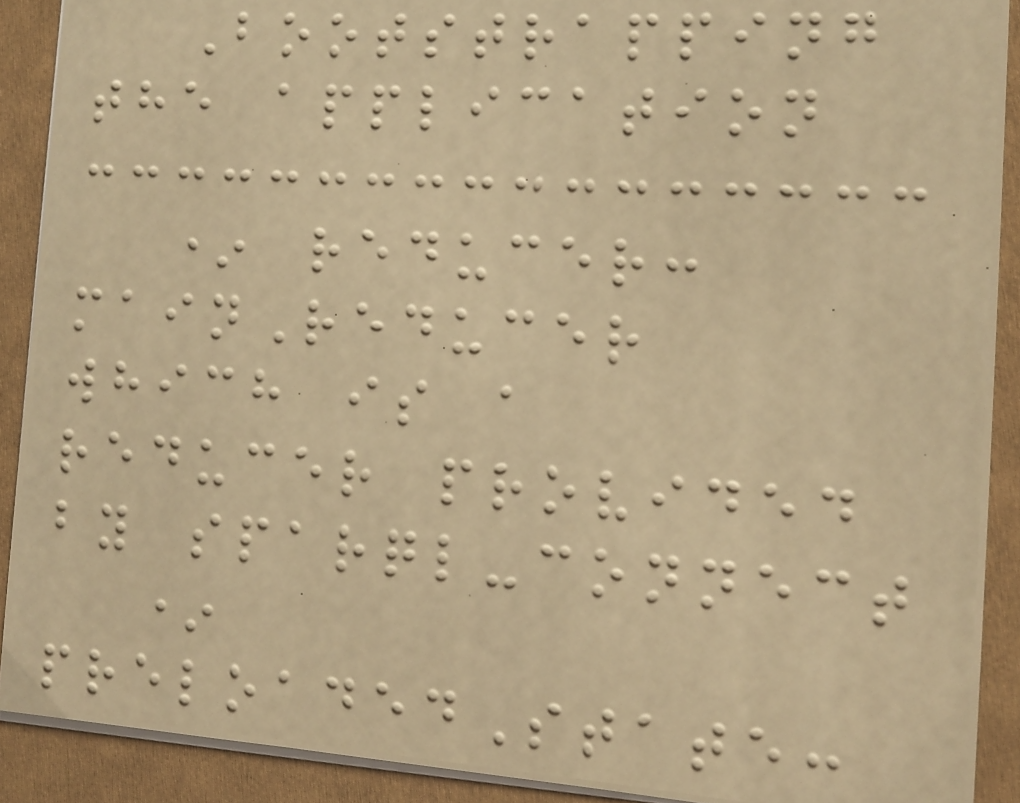Bootstrapping
the application
* reducer:
mainReducer
which is a
reducer provided
by sparql-connect
*
preloadedState:
